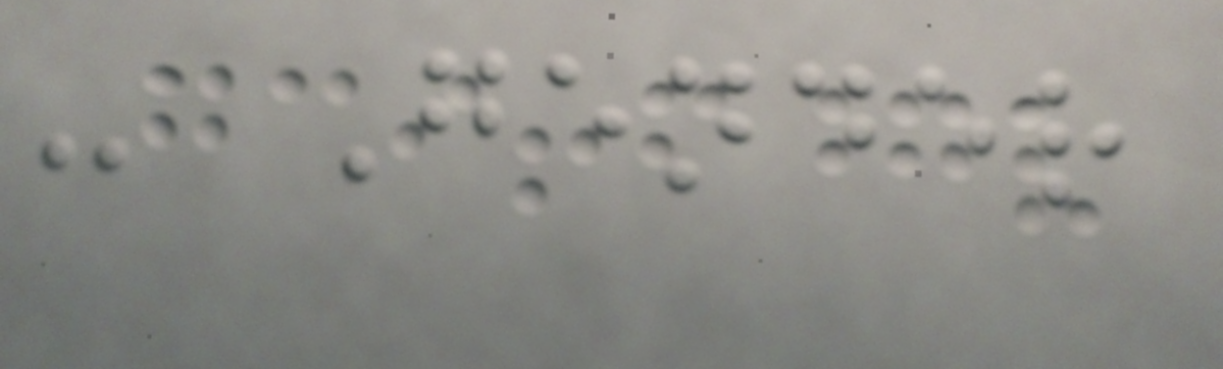- Gender
